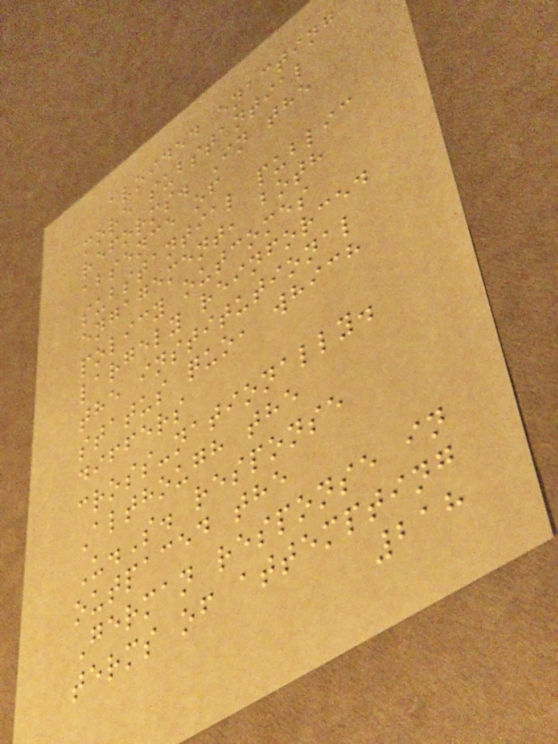avoided enacting
more substantial
reforms. In the
absence of
substantial public
engagement, both
policy outcomes
largely reinforced
the institutional
status quo, which
differs
cross-nationally.
Although the
U.S. response
outpaced the
German response in
terms of attempting
218
